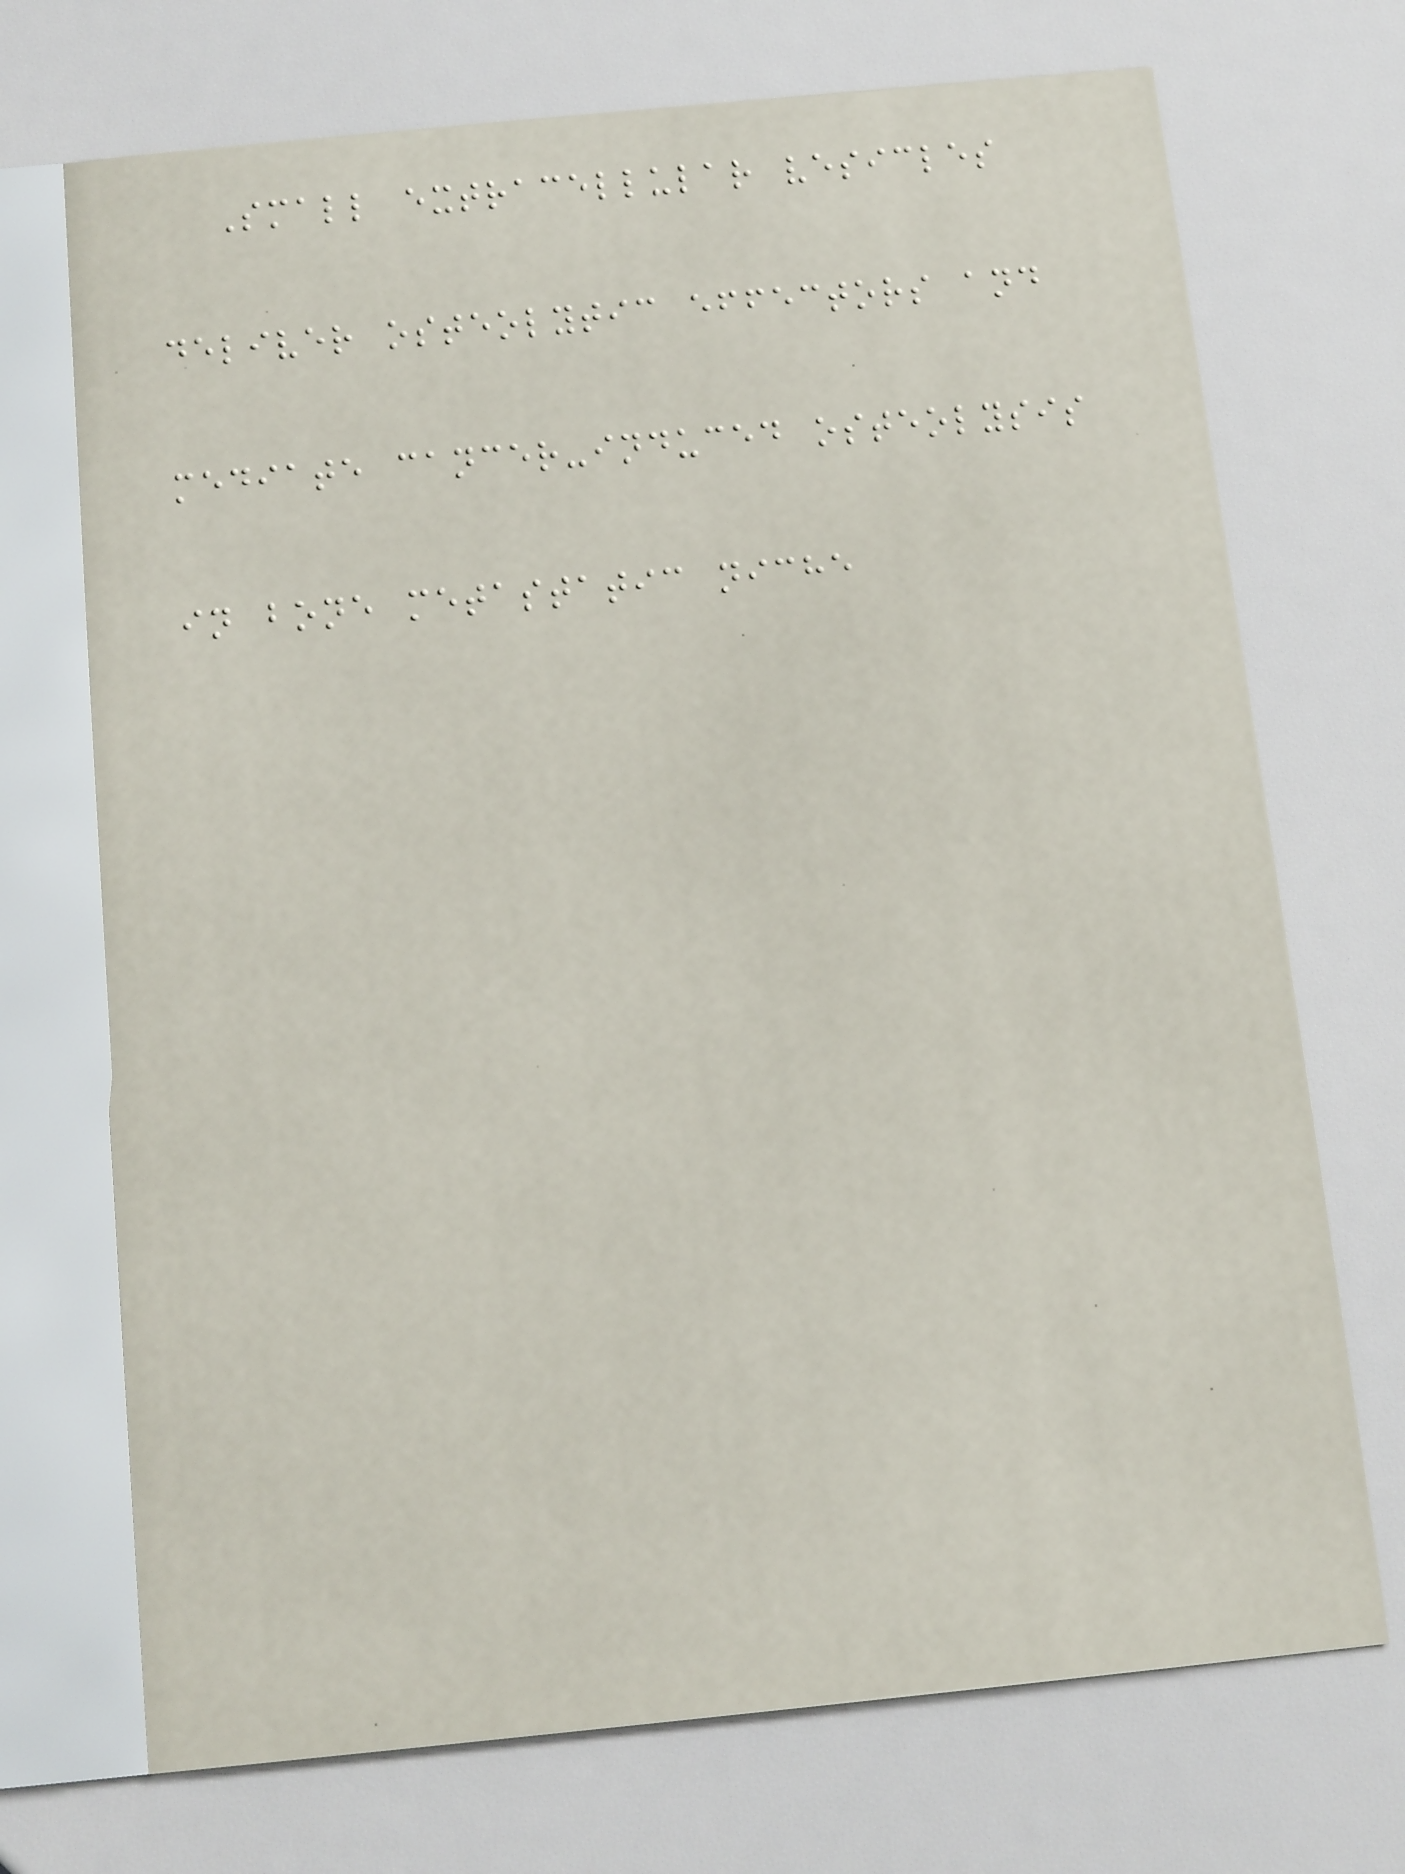Small extracellular vesicles
deliver osteolytic effectors and
mediate cancer-induced osteolysis
in bone metastatic niche
